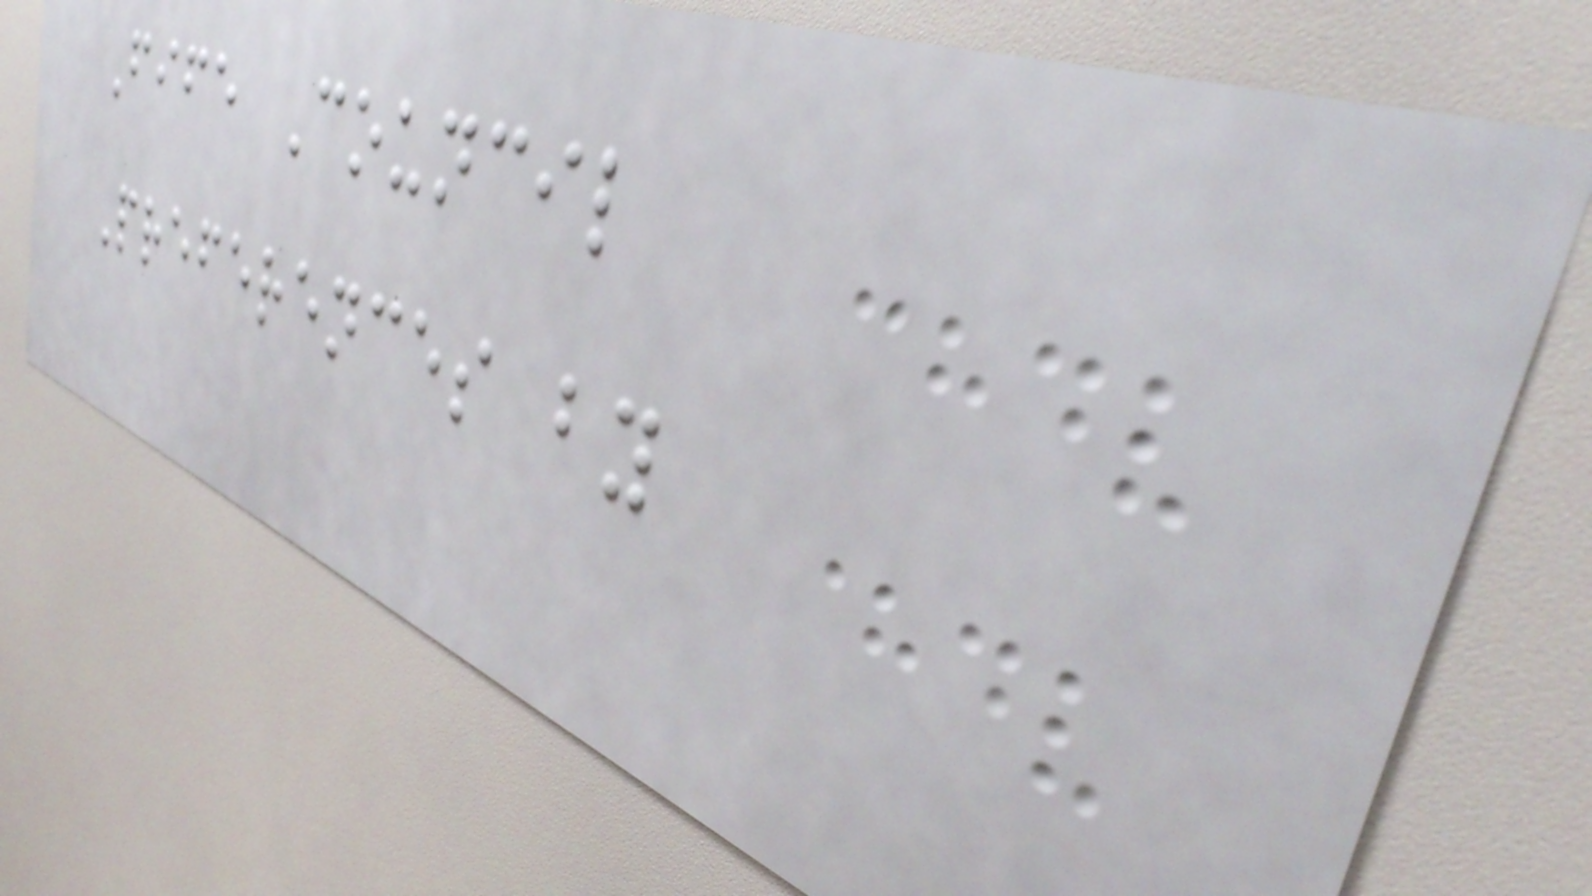Fife Council
Preferences by
